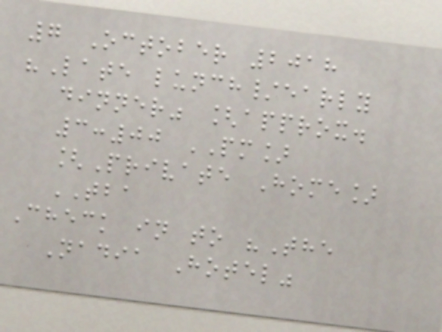7 October 2018
"Late lunch/early
dinner" [approx.
3:00 PM]
[Private Home]
TBA
Check in to "The
Nadia Hotel"
